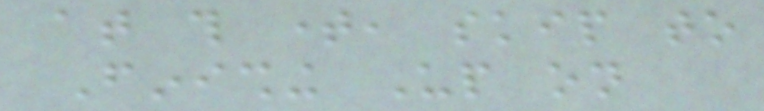at this time, skip to
Finishing Up on
